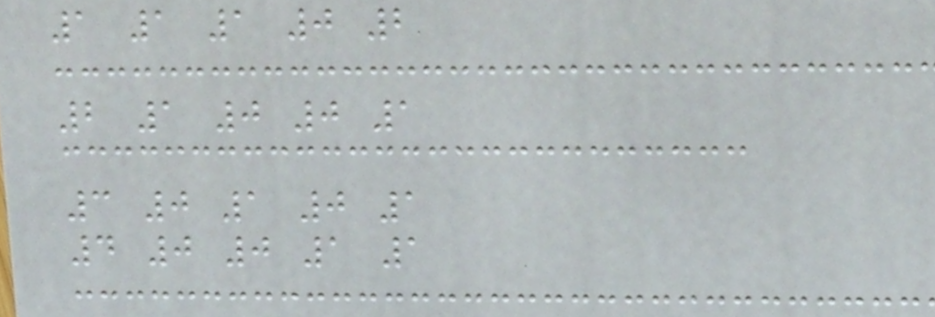1 1 1 0 2
2 1 0 0 1
3 0 1 0 1
4 0 0 1 1
